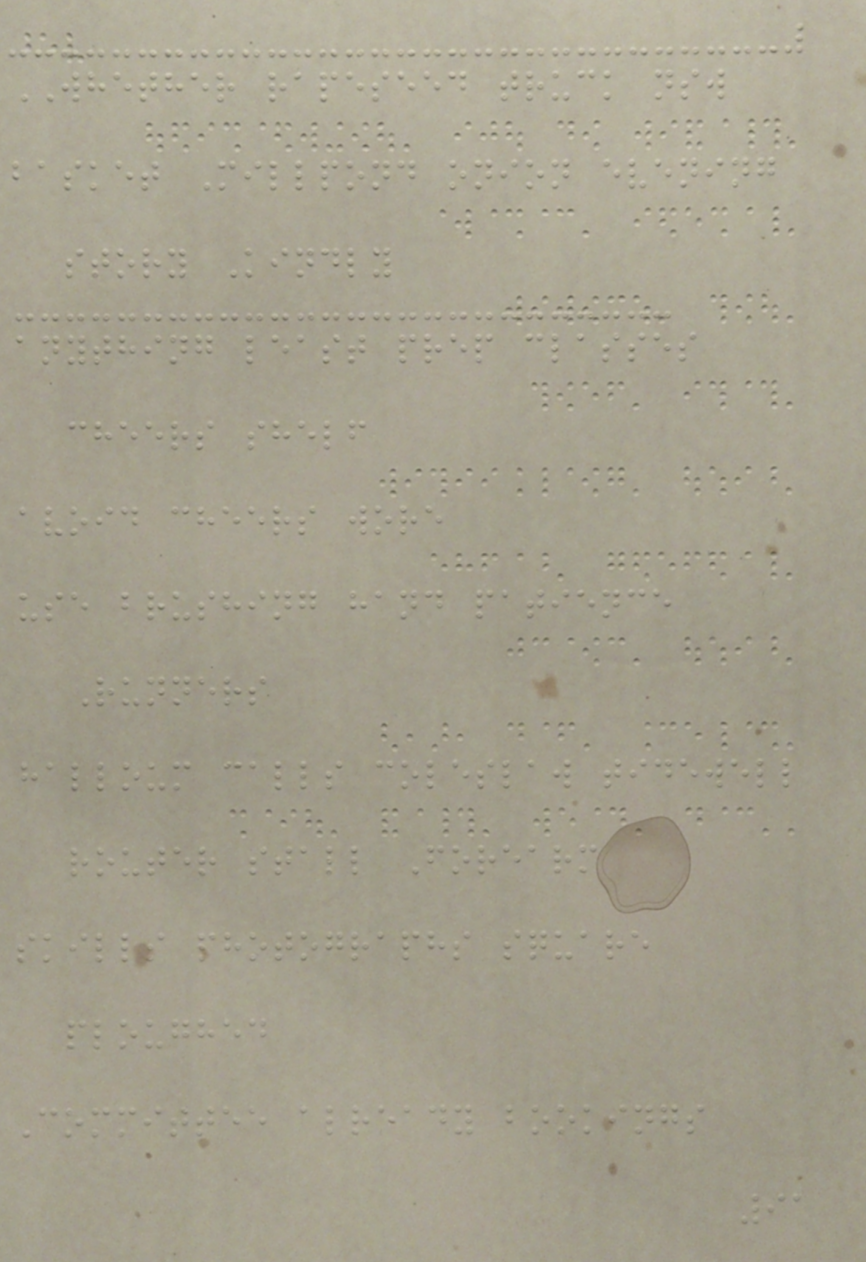WHETHER rapeseed truck nsw
basket Millpond onion evening
story Kindly
anything least prep classes
cheers shelf
avoid cheers wore
use brushing hand patience
Runners
halloum calls coleslaw tidewell
router stall Forearm
skills photographs square
ploughed
Committee already bookings
91
